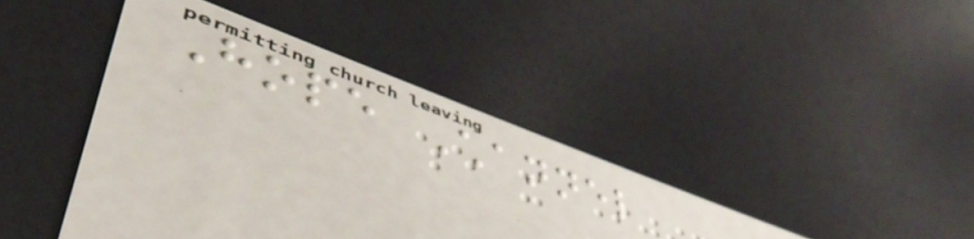Hope Channel
